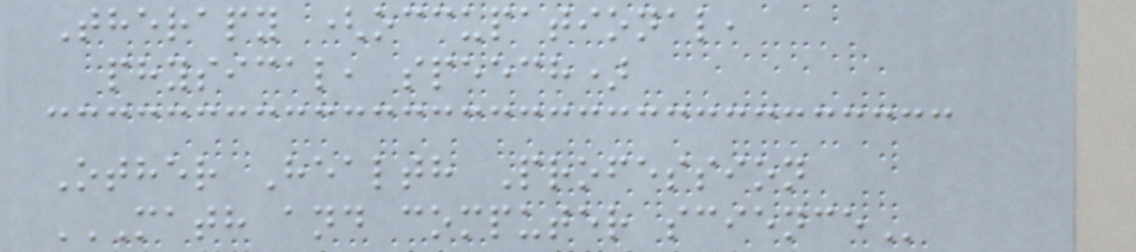Therapy (occupational,
physical, speech)
Other Health Profession
MATH AND COMPUTER SCIENCE
